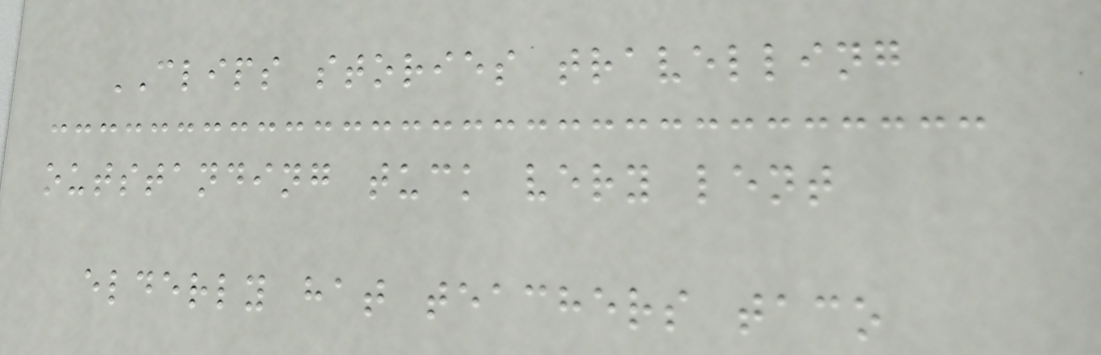CLIPS stories travelling
outstanding tuck very lent
elderly hat teachers taco
